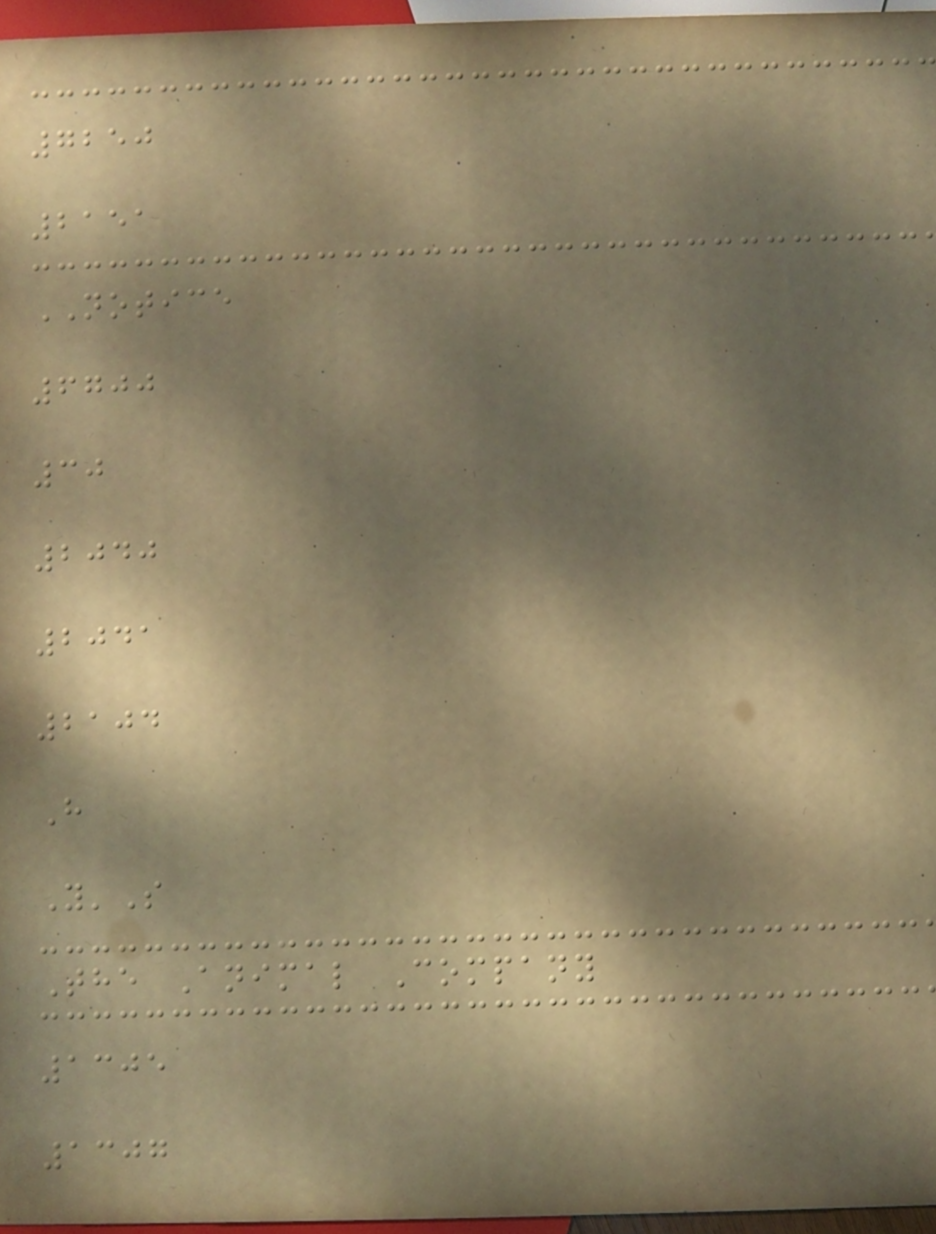7250
2151
NOTICE
6700
30
2040
2041
2104
H
Y'S
The Animal Company
1305
1307
